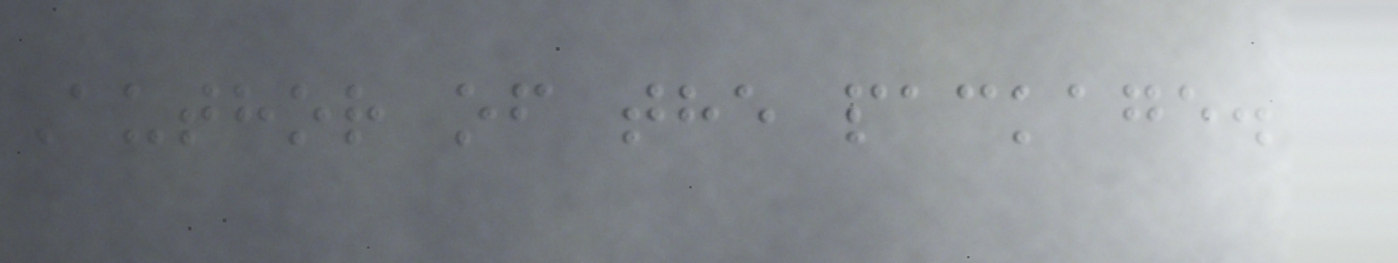Author of the package.
